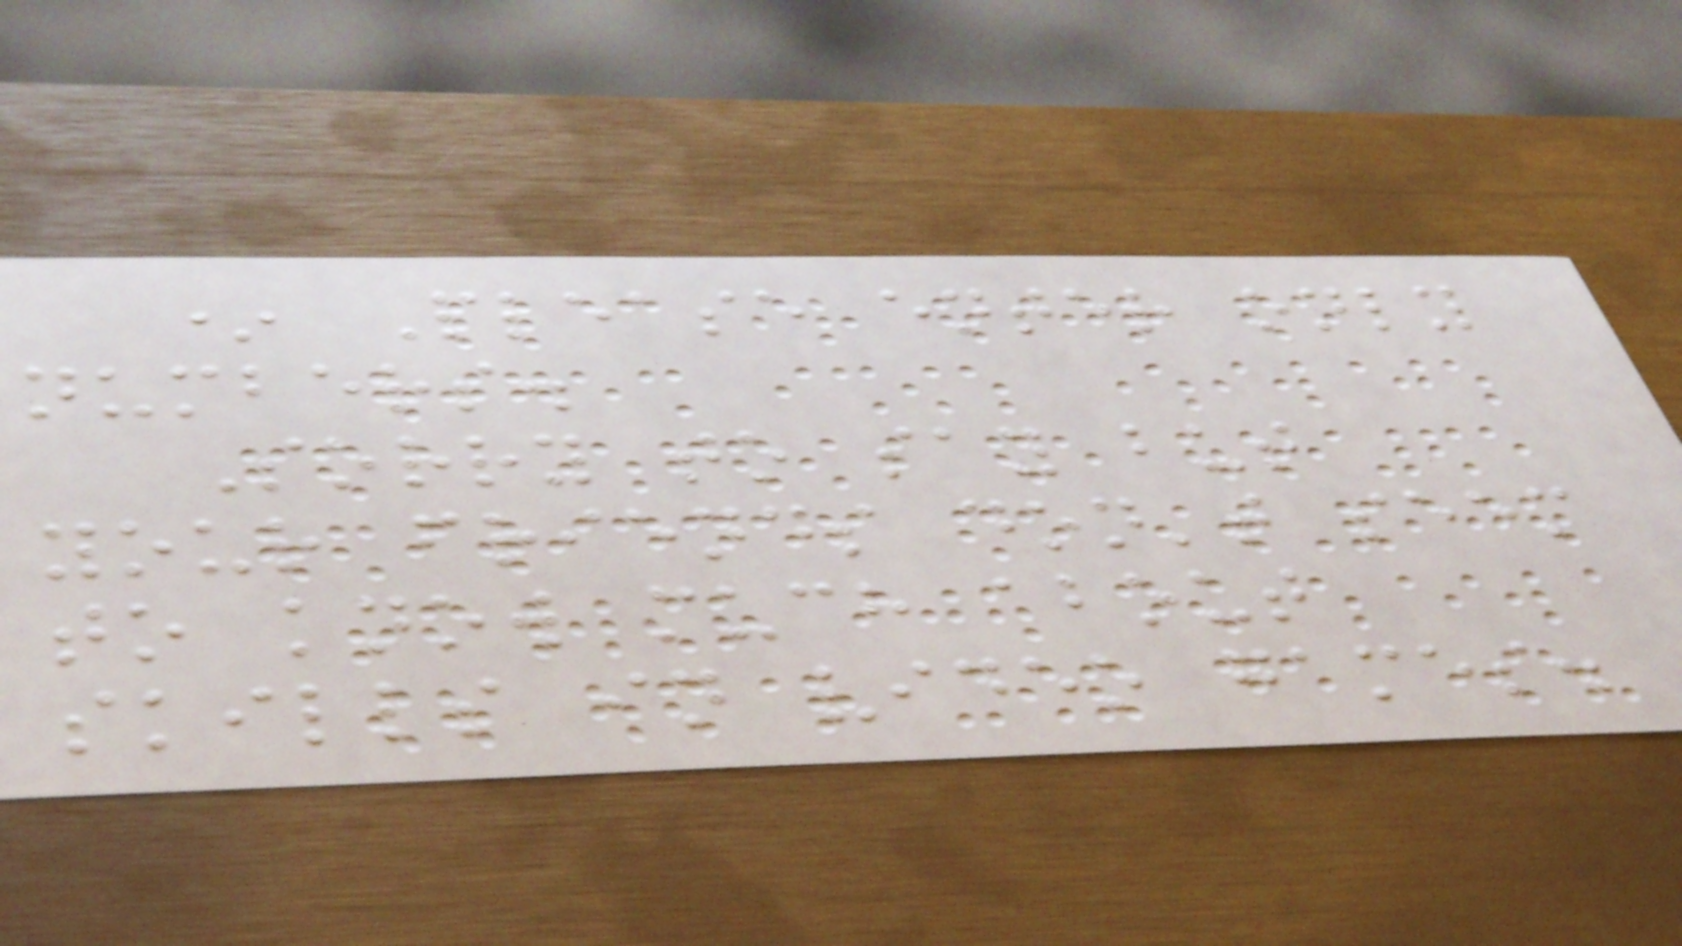* Please enter only
numbers.
Sorry to say but
your friends don't seem
to know much about
skills in video games.
